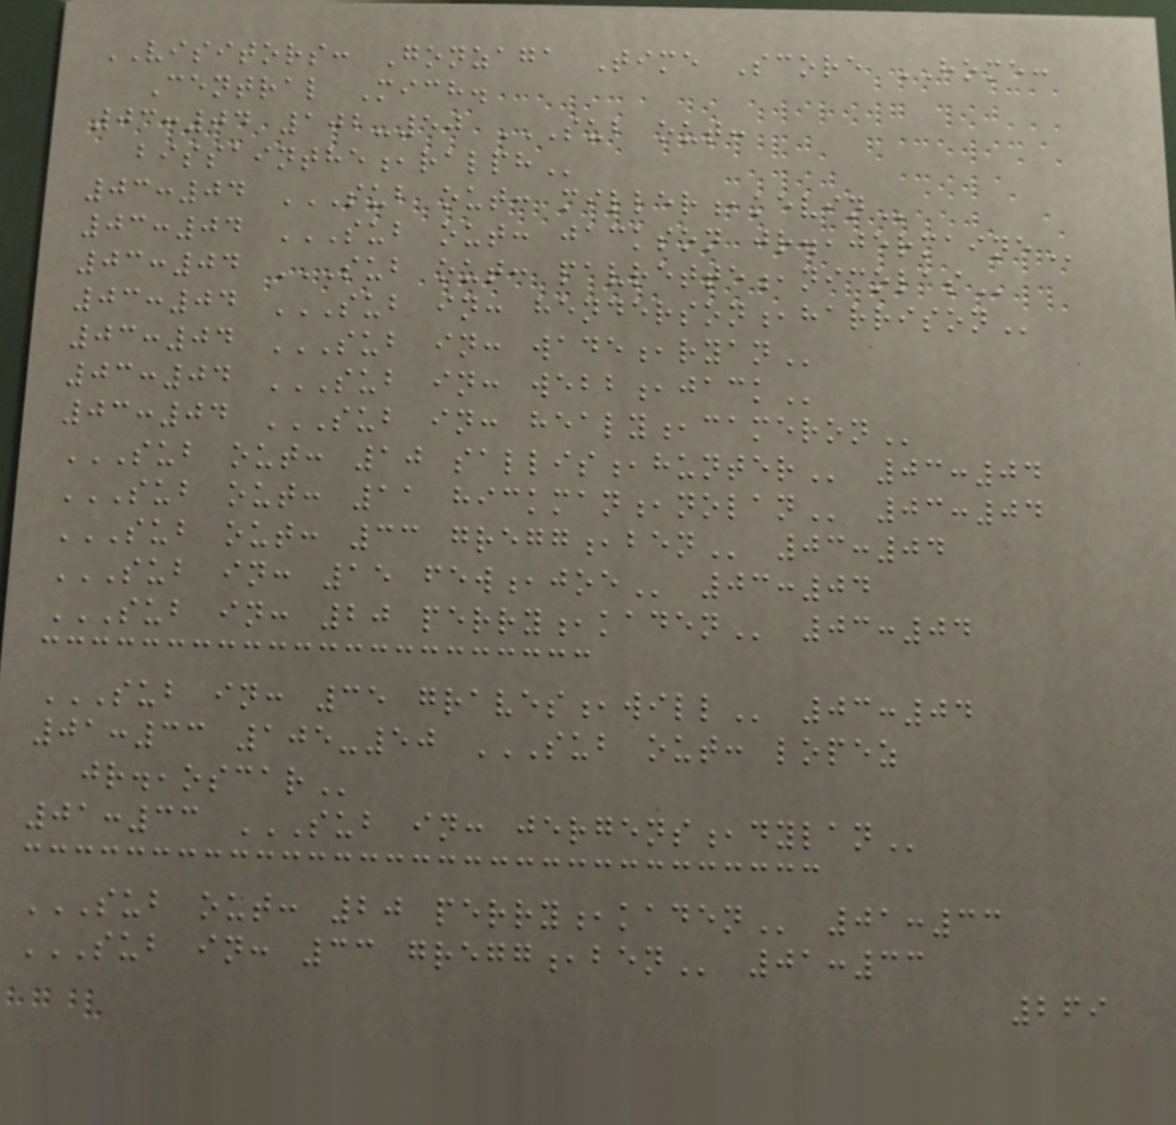VISITORS: Gonzaga Time Score HOME:
Central Mich.
03:04 102-50 SUB OUT:
BISSAINTHE,RALPH
03:04 SUB OUT: MILLER,KEVIN
03:04 SUB OUT: JACKSON JR.,JERMAINE
03:04 SUB OUT: PAVRETTE,NICOLAS
03:04 SUB IN: HENDERSON,HARRISON
03:04 SUB IN: WADE,RYAN
03:04 SUB IN: WEBB,JACK
03:04 SUB IN: HEALY,CAMERON
SUB OUT: 10 SALLIS,HUNTER 03:04
SUB OUT: 11 HICKMAN,NOLAN 03:04
SUB OUT: 33 GREGG,BEN 03:04
SUB IN: 15 FEW,JOE 03:04
SUB IN: 20 PERRY,KADEN 03:04
SUB IN: 35 GRAVES,WILL 03:04
01:33 105-50 SUB OUT: LOPEZ
JR.,OSCAR
01:33 SUB IN: JERGENS,DYLAN
SUB OUT: 20 PERRY,KADEN 01:33
SUB IN: 33 GREGG,BEN 01:33
269
